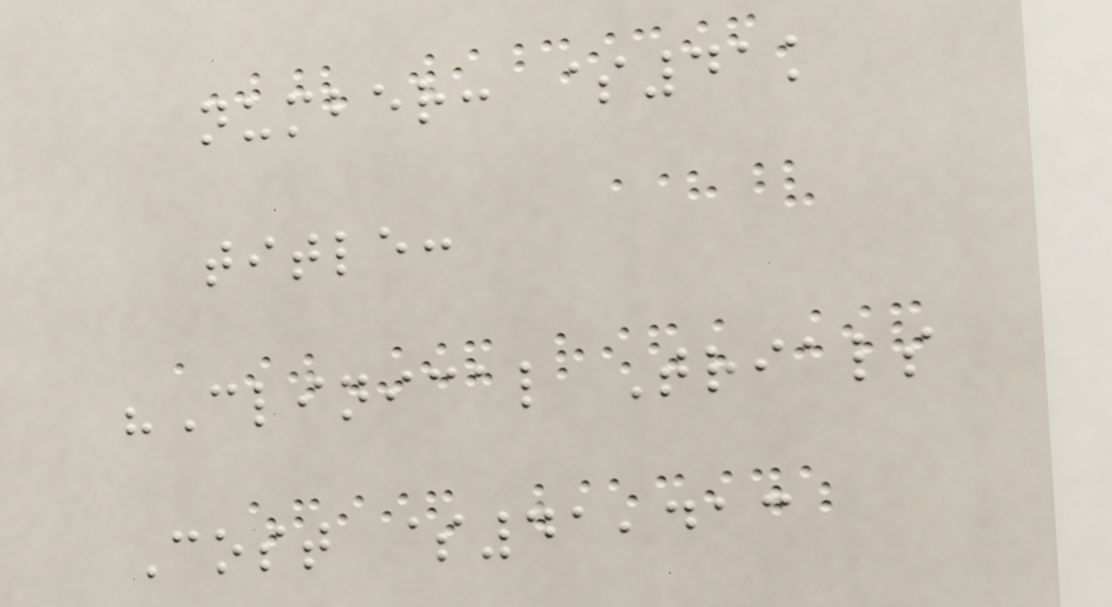number: $41k
title:
"Clinical Trials
Cost $41,413
